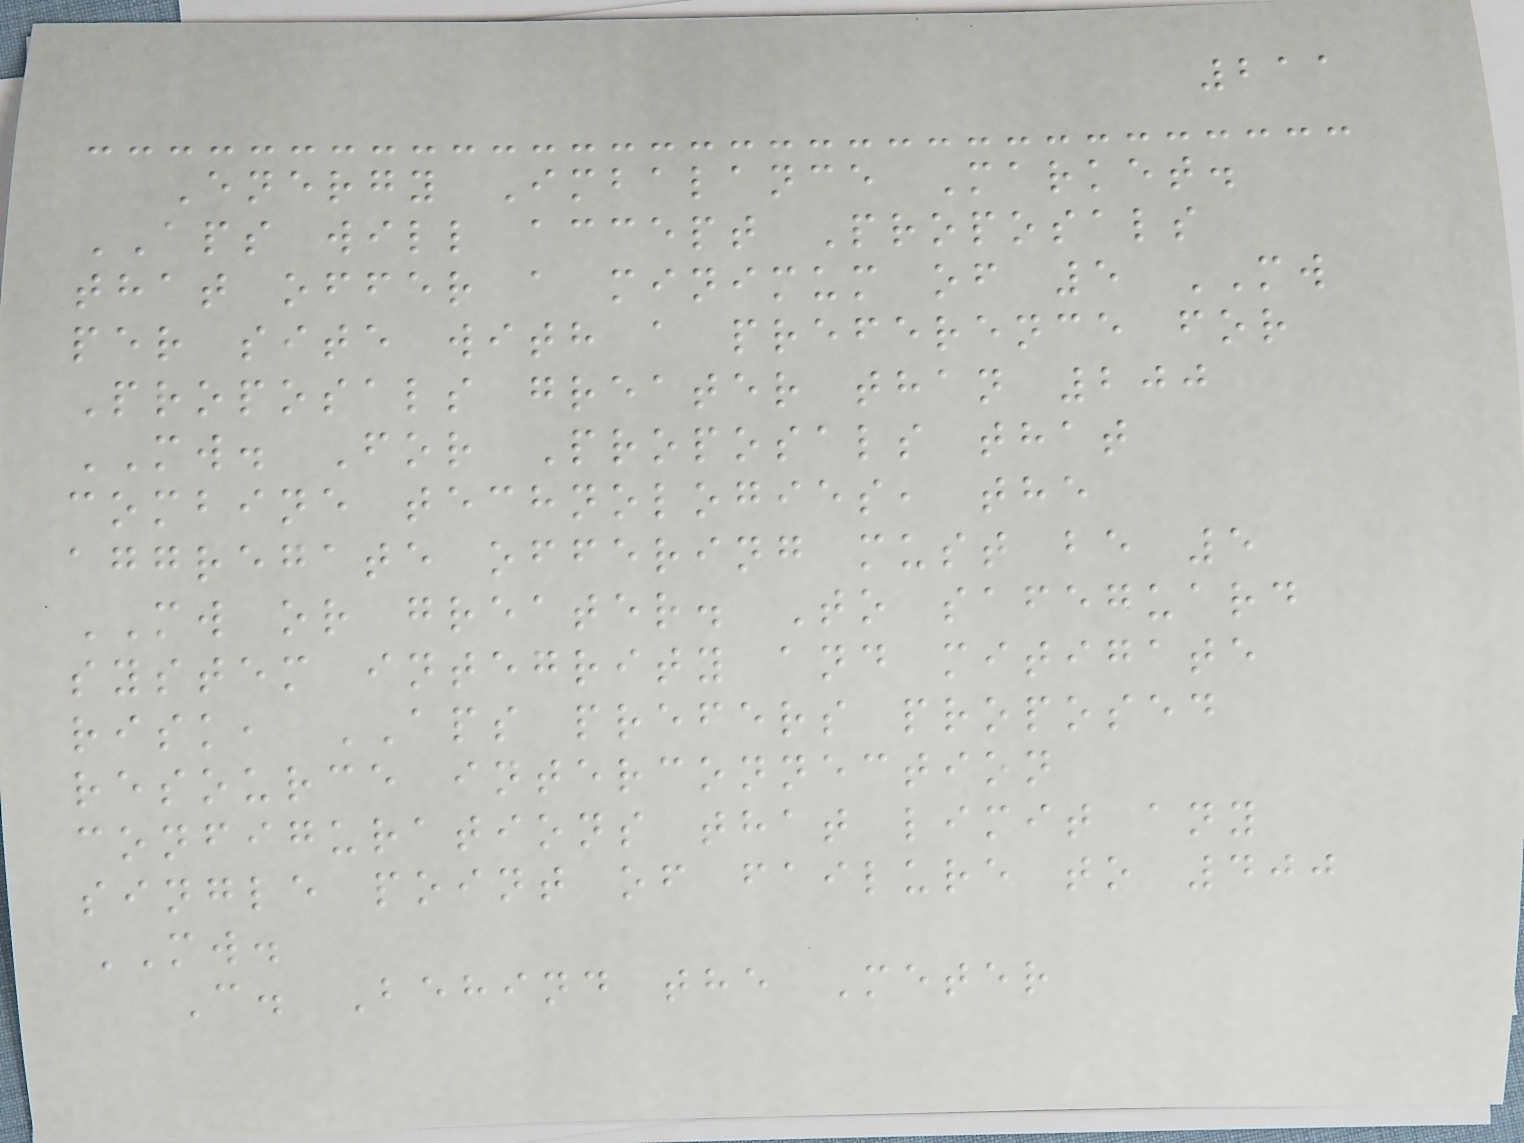211
Energy Imbalance Market.
APS will accept Proposals
that offer a minimum of 5 MW
per site with a preference for
Proposals greater than 200
MW. For Proposals that
combine technologies, the
aggregate offering must be 5
MW or greater. To safeguard
system integrity and mitigate
risk, APS prefers proposed
resource interconnection
configurations that limit any
single point of failure to 400
MW.
C. Behind the Meter
